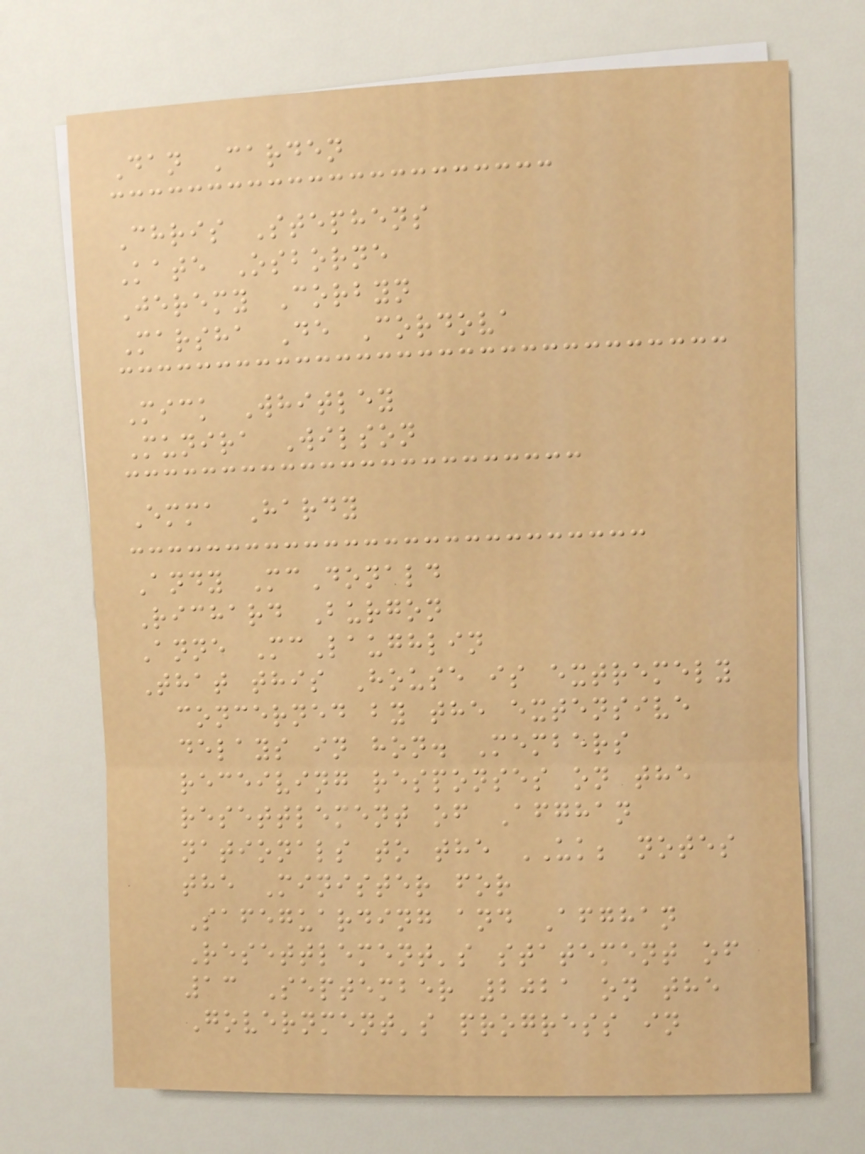Dan Carden
Chris Stephens
Kate Osborne
Jeremy Corbyn
Marsha De Cordova
Mick Whitley
Munira Wilson
Emma Hardy
Andy McDonald
Richard Burgon
Anne McLaughlin
That this House is extremely
concerned by the extensive
delays in hon. Members
receiving responses on the
resettlement of Afghan
nationals to the UK; notes
the Minister for
Safeguarding and Afghan
Resettlement's statement of
13 September 2021 on the
Government's progress in
